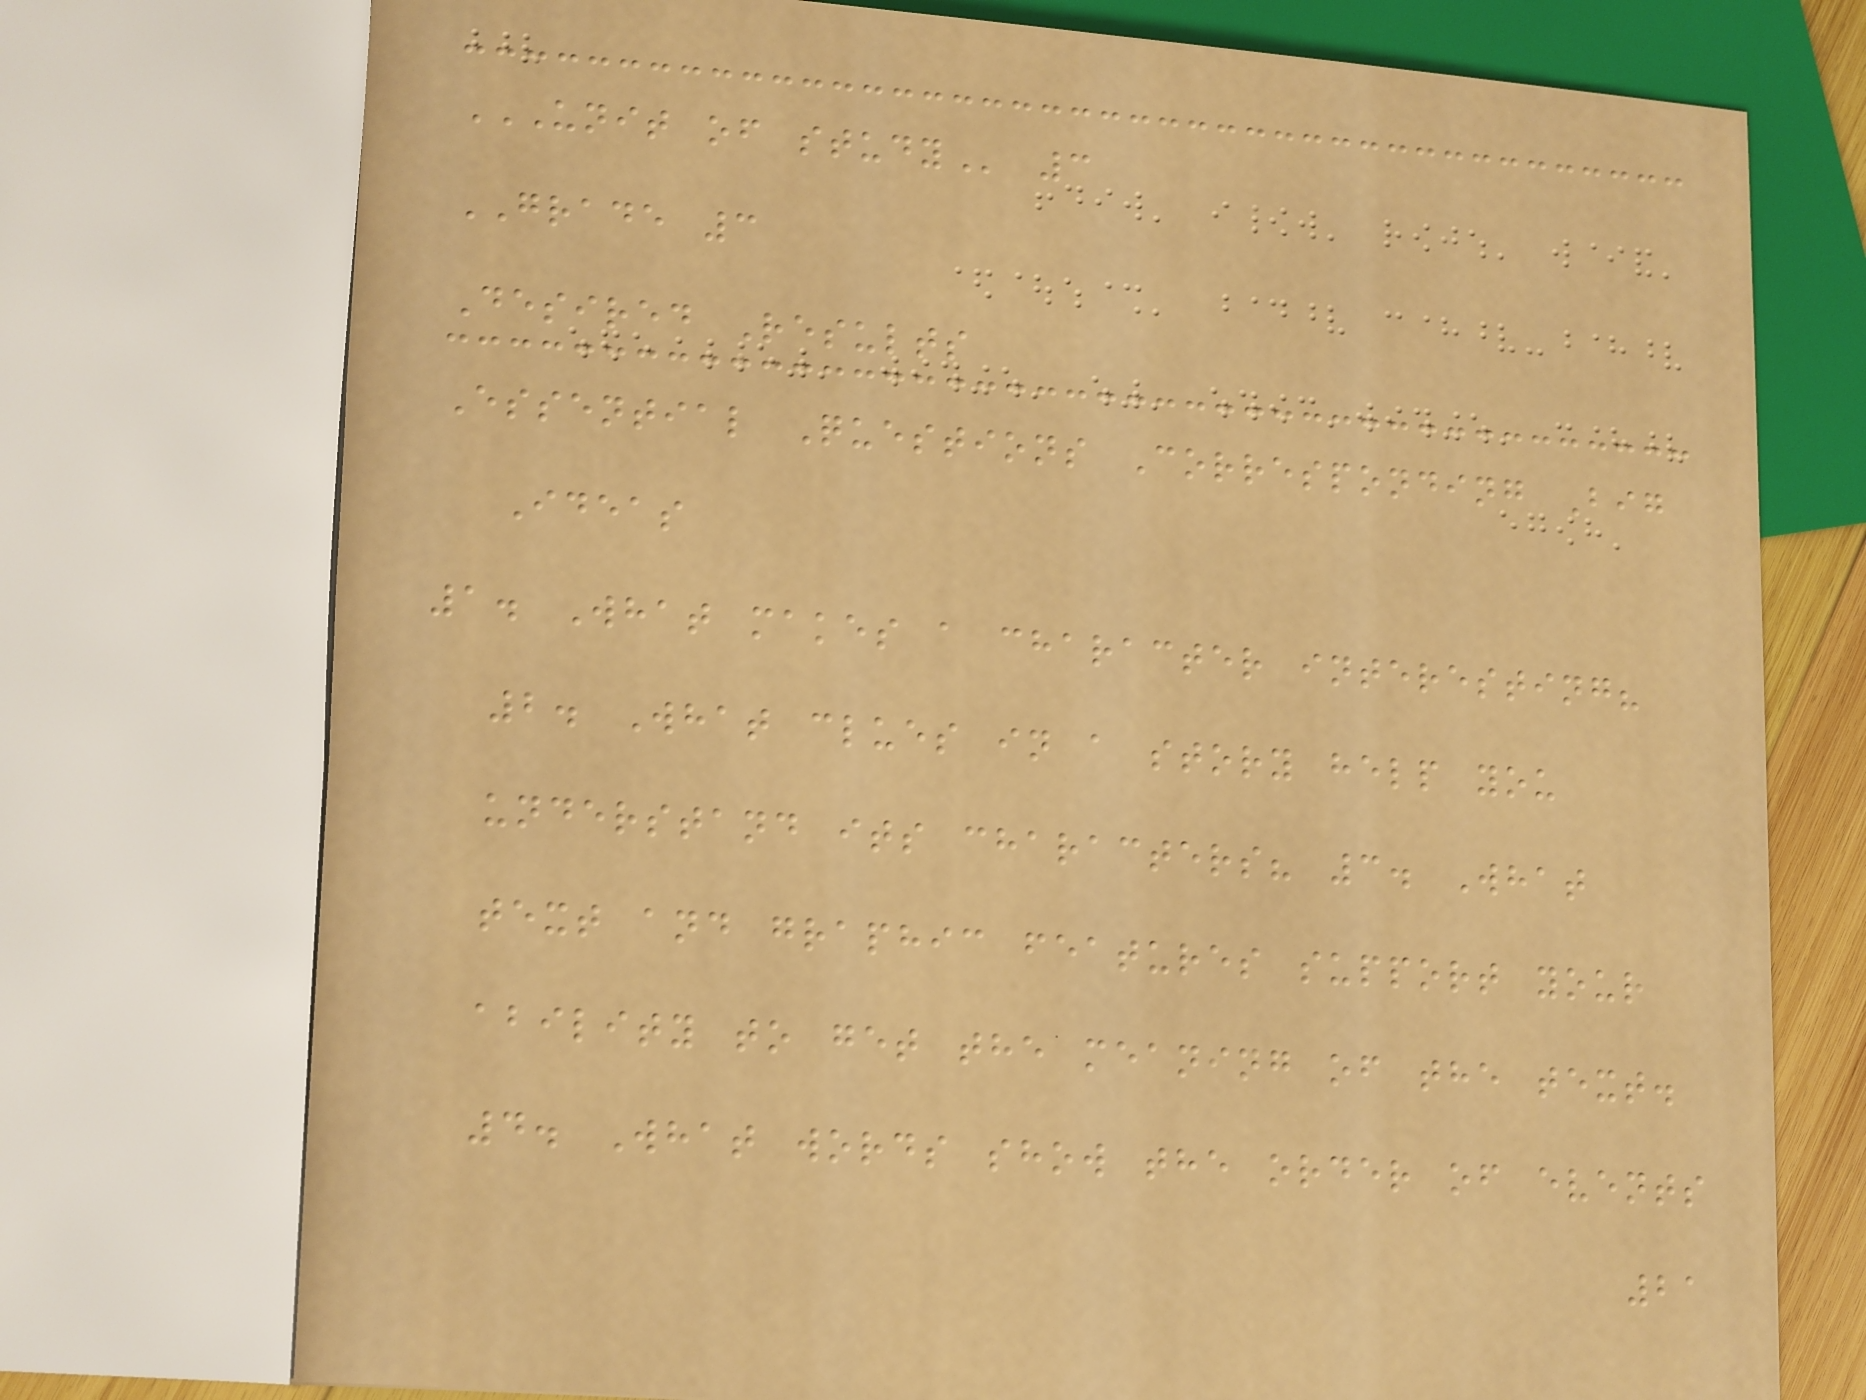UNIT OF STUDY 3
GRADE 3
Desired Results
Essential Questions Corresponding Big
Ideas
1. What makes a character interesting?
2. What clues in a story help you
understand its characters? 3. What
text and graphic features support your
ability to get the meaning of the text.
4. What words show the order of events
21
